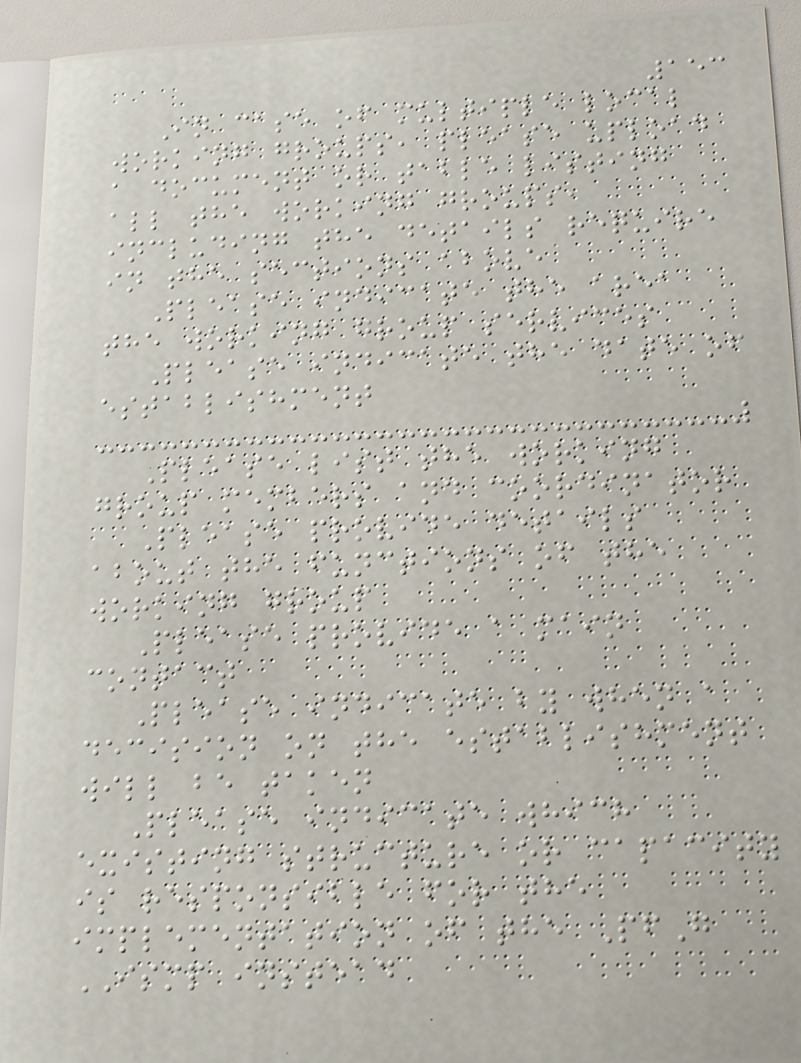153
In case of multiple local
working groups, please upload
a document or table listing
all the working groups,
including the details require
in the sections above
Please indicate the area
the working group services
Please indicate the date of
establishment
Please list the working
group members and coordinator
Please provide details
about the functions of the
working group
Please provide a main
contact
Please indicate by when a
decision on the establishment
will be taken
Please indicate which
existing structure or capacity
is responsible for the
implementation of the PfG
ISMP instead
